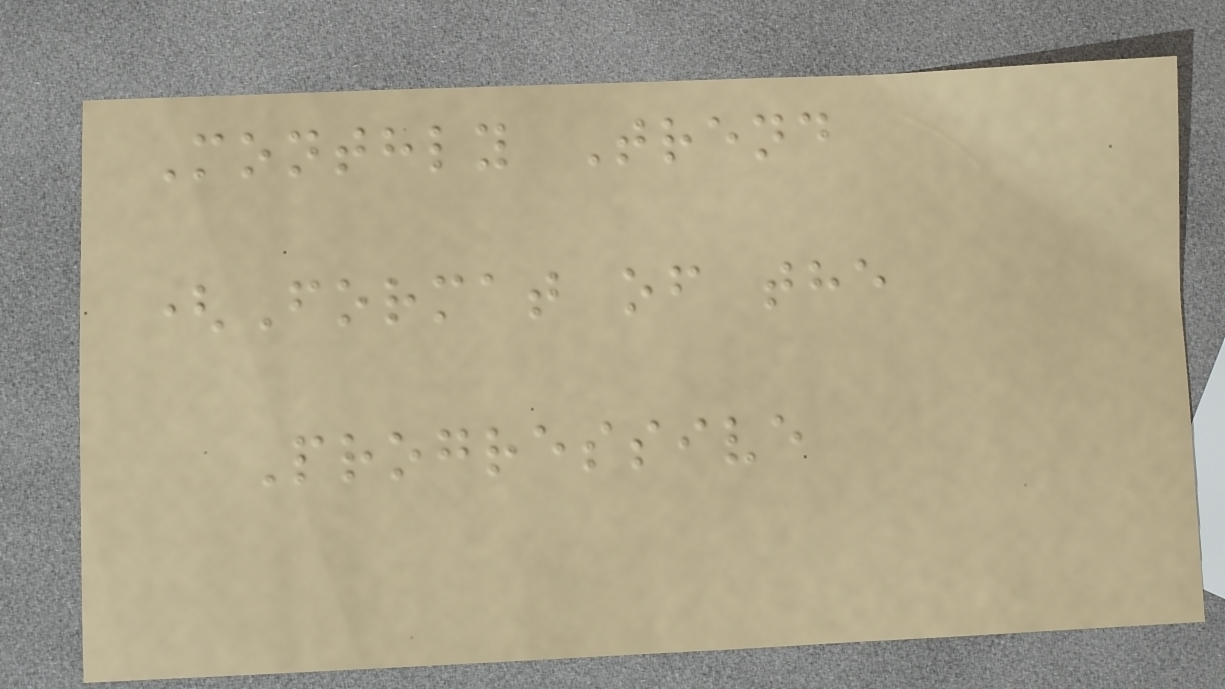Monthly Trend
(Format of the
Progressive
